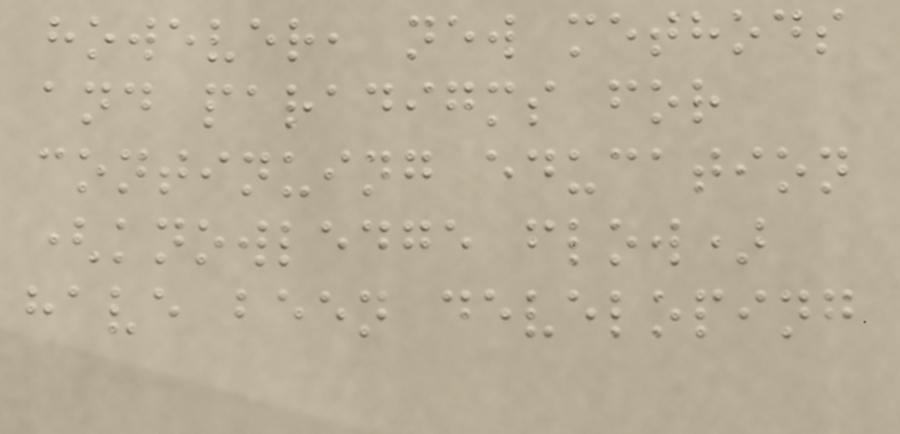however, new methods
and paradigms for
continuing education
(knowledge flow)
have been developing
